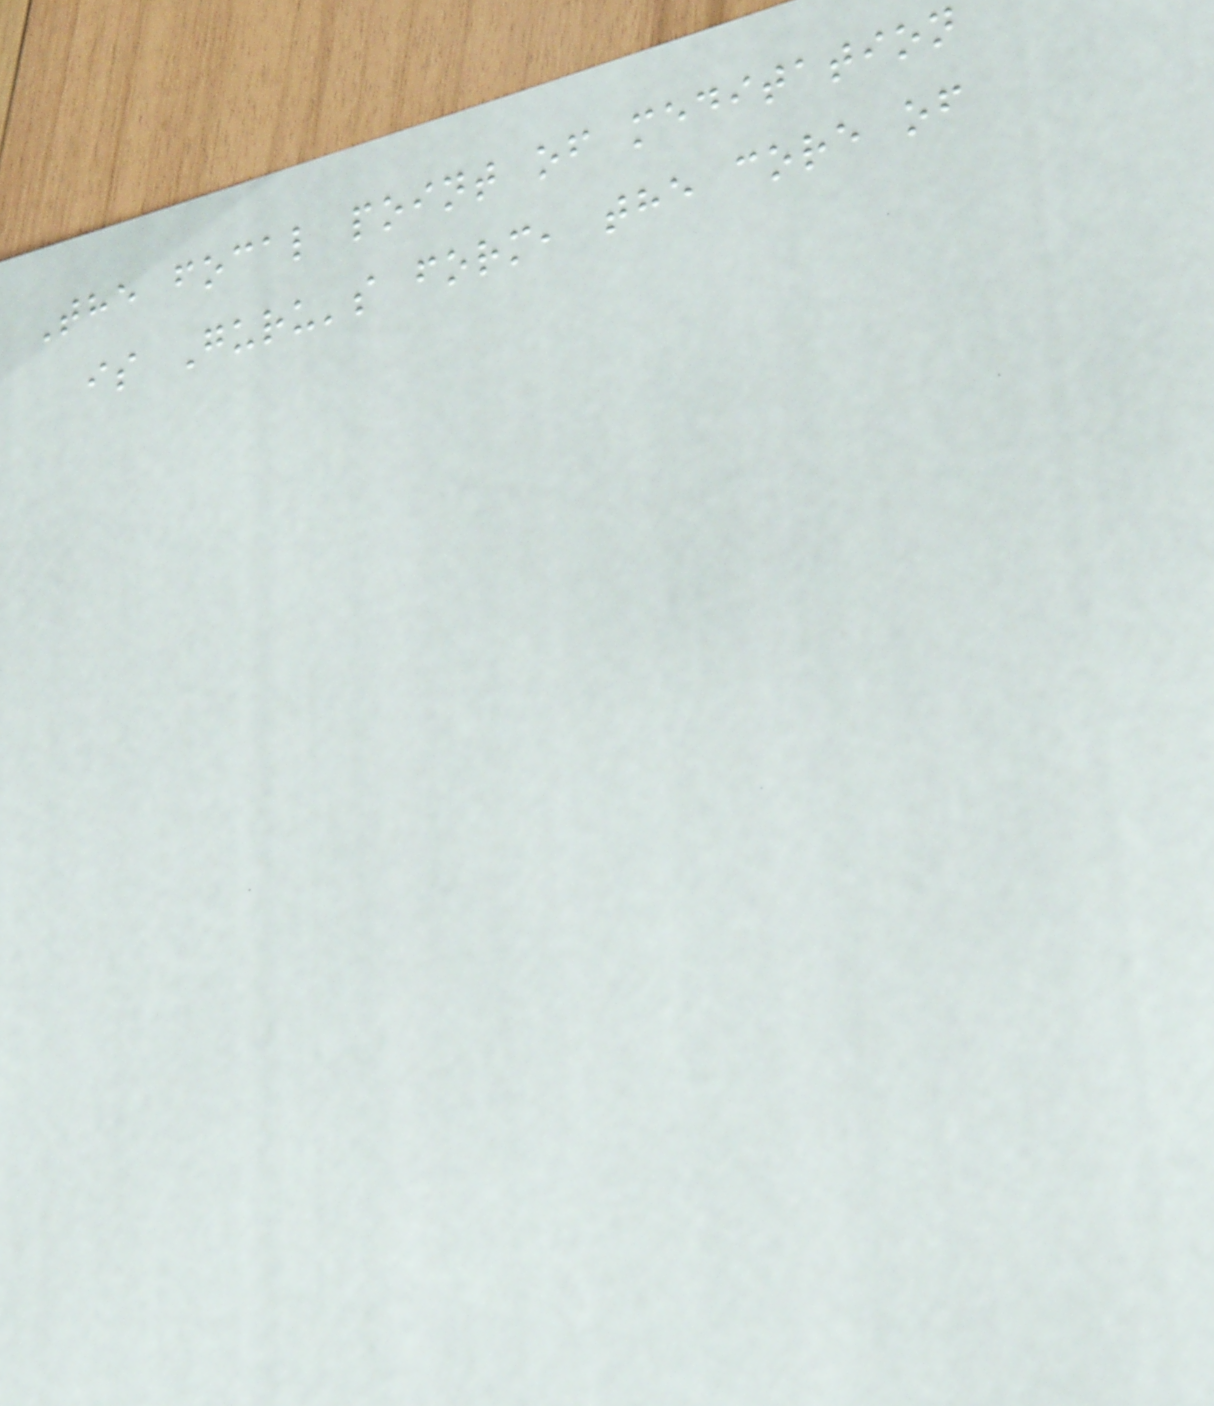The focal point of meditation
is Guru's form, the core of
